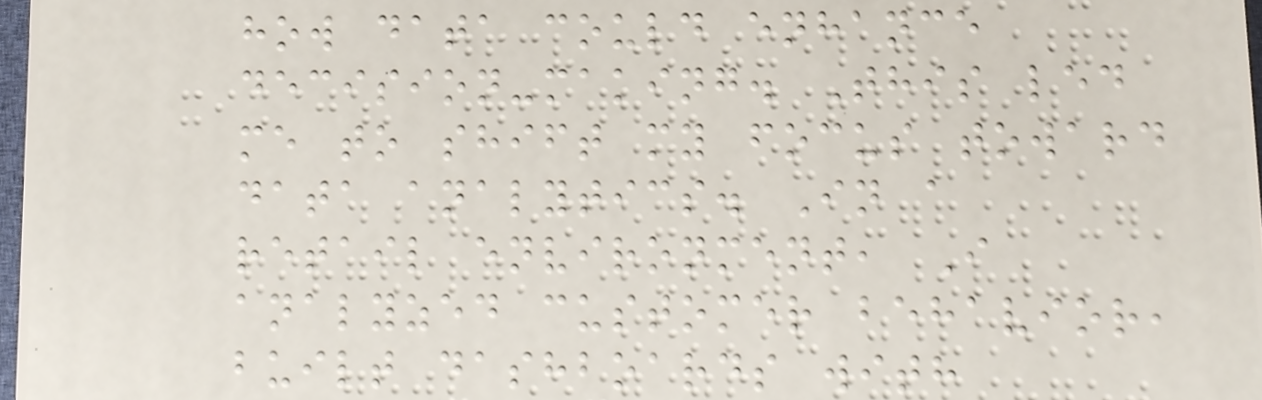how data could enhance
decision-making. This led
me to shift my focus toward
data analytics. In a
retail environment, I
analyzed customer behavior,
built dashboards with
